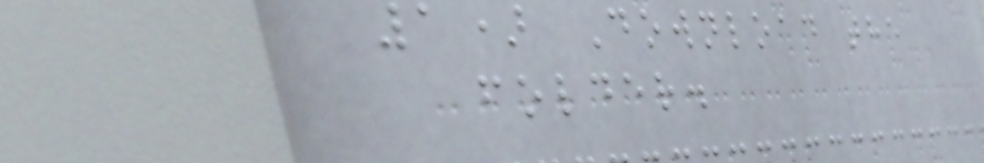1) Download the
folder.
